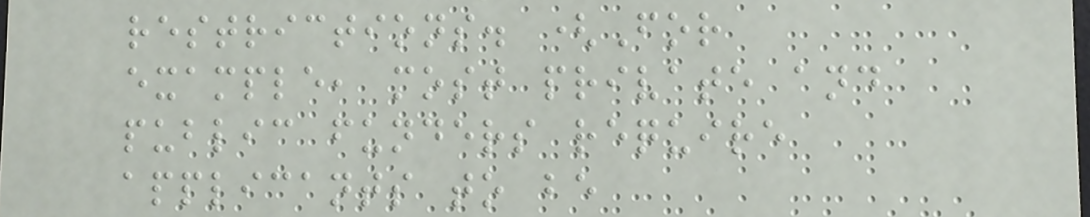restrictions. (For
example, most private and
public funders require
applicants to be
